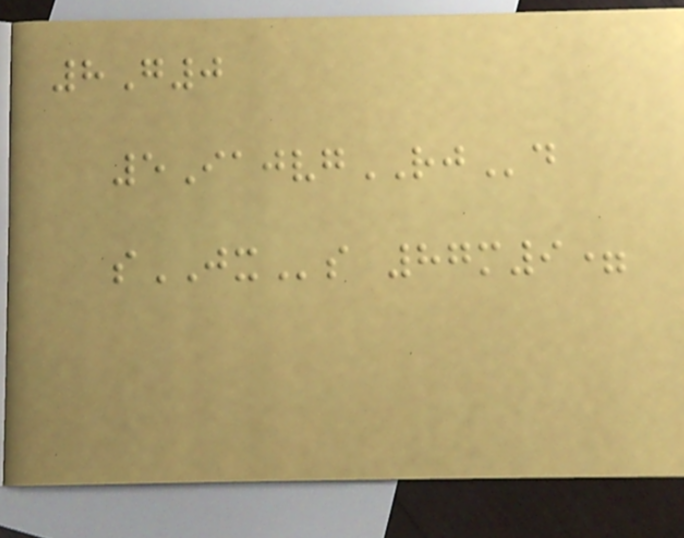8G0
5IajvgRJd
sJXs 87m9=
